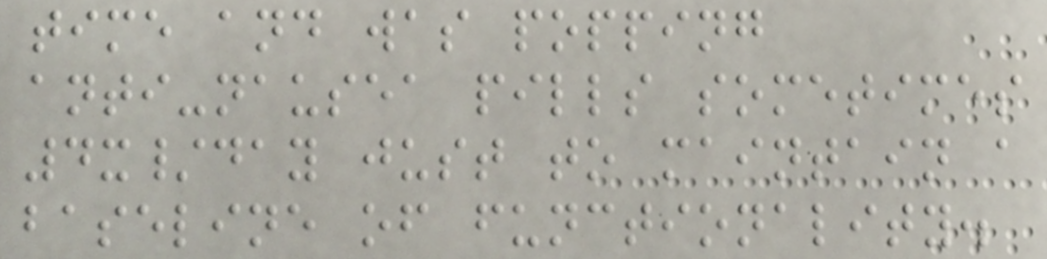time and was popping
anti-nausea pills sometimes
4x/day just to maintain a
baseline of functionality.
